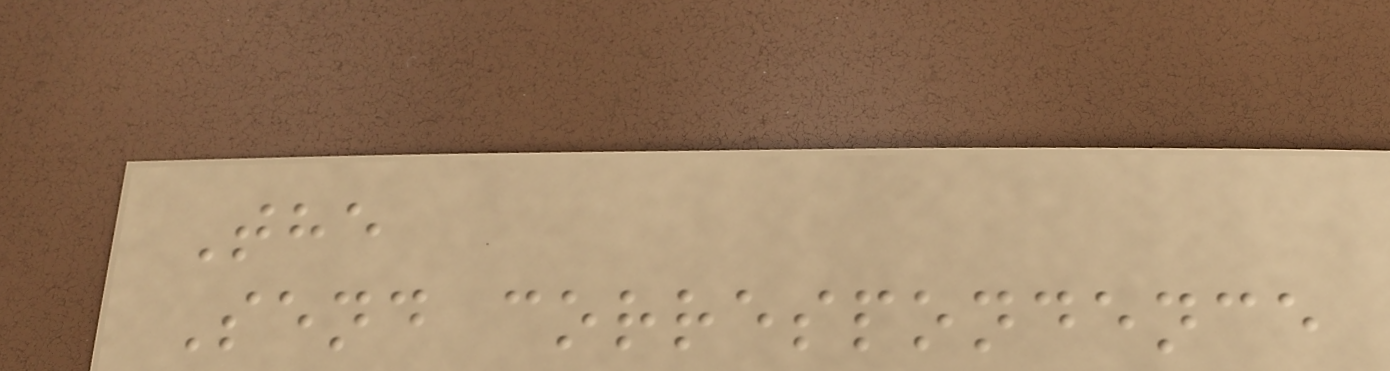The
Send correspondence
